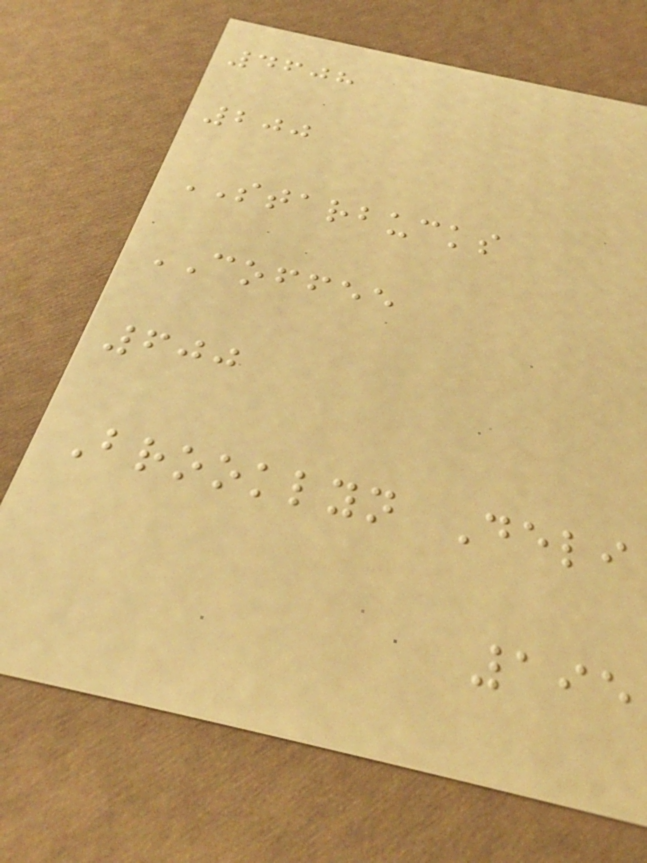4608
200
STARBUCKS
COFFEE
600
Brooklyn Deli
195
